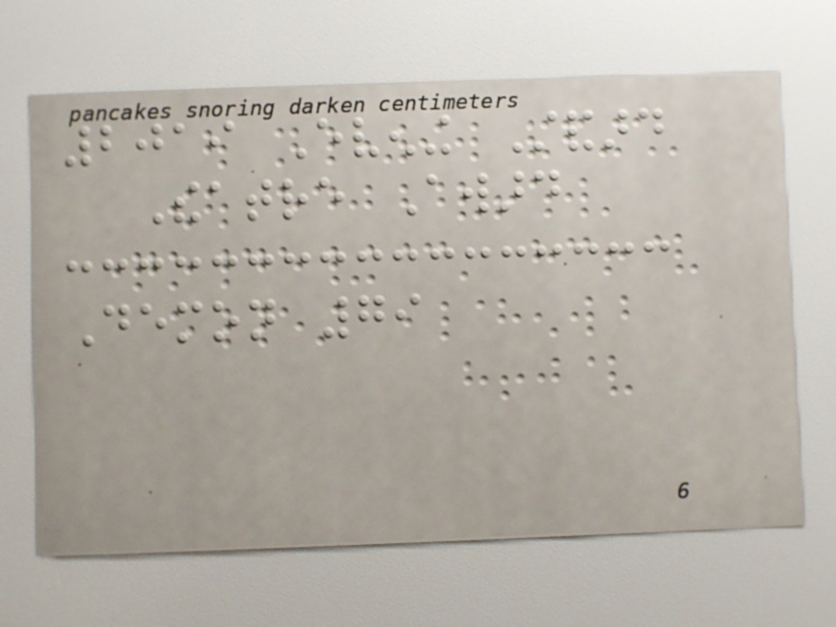2019 Evening Standard
Theatre Award
Demon 79
